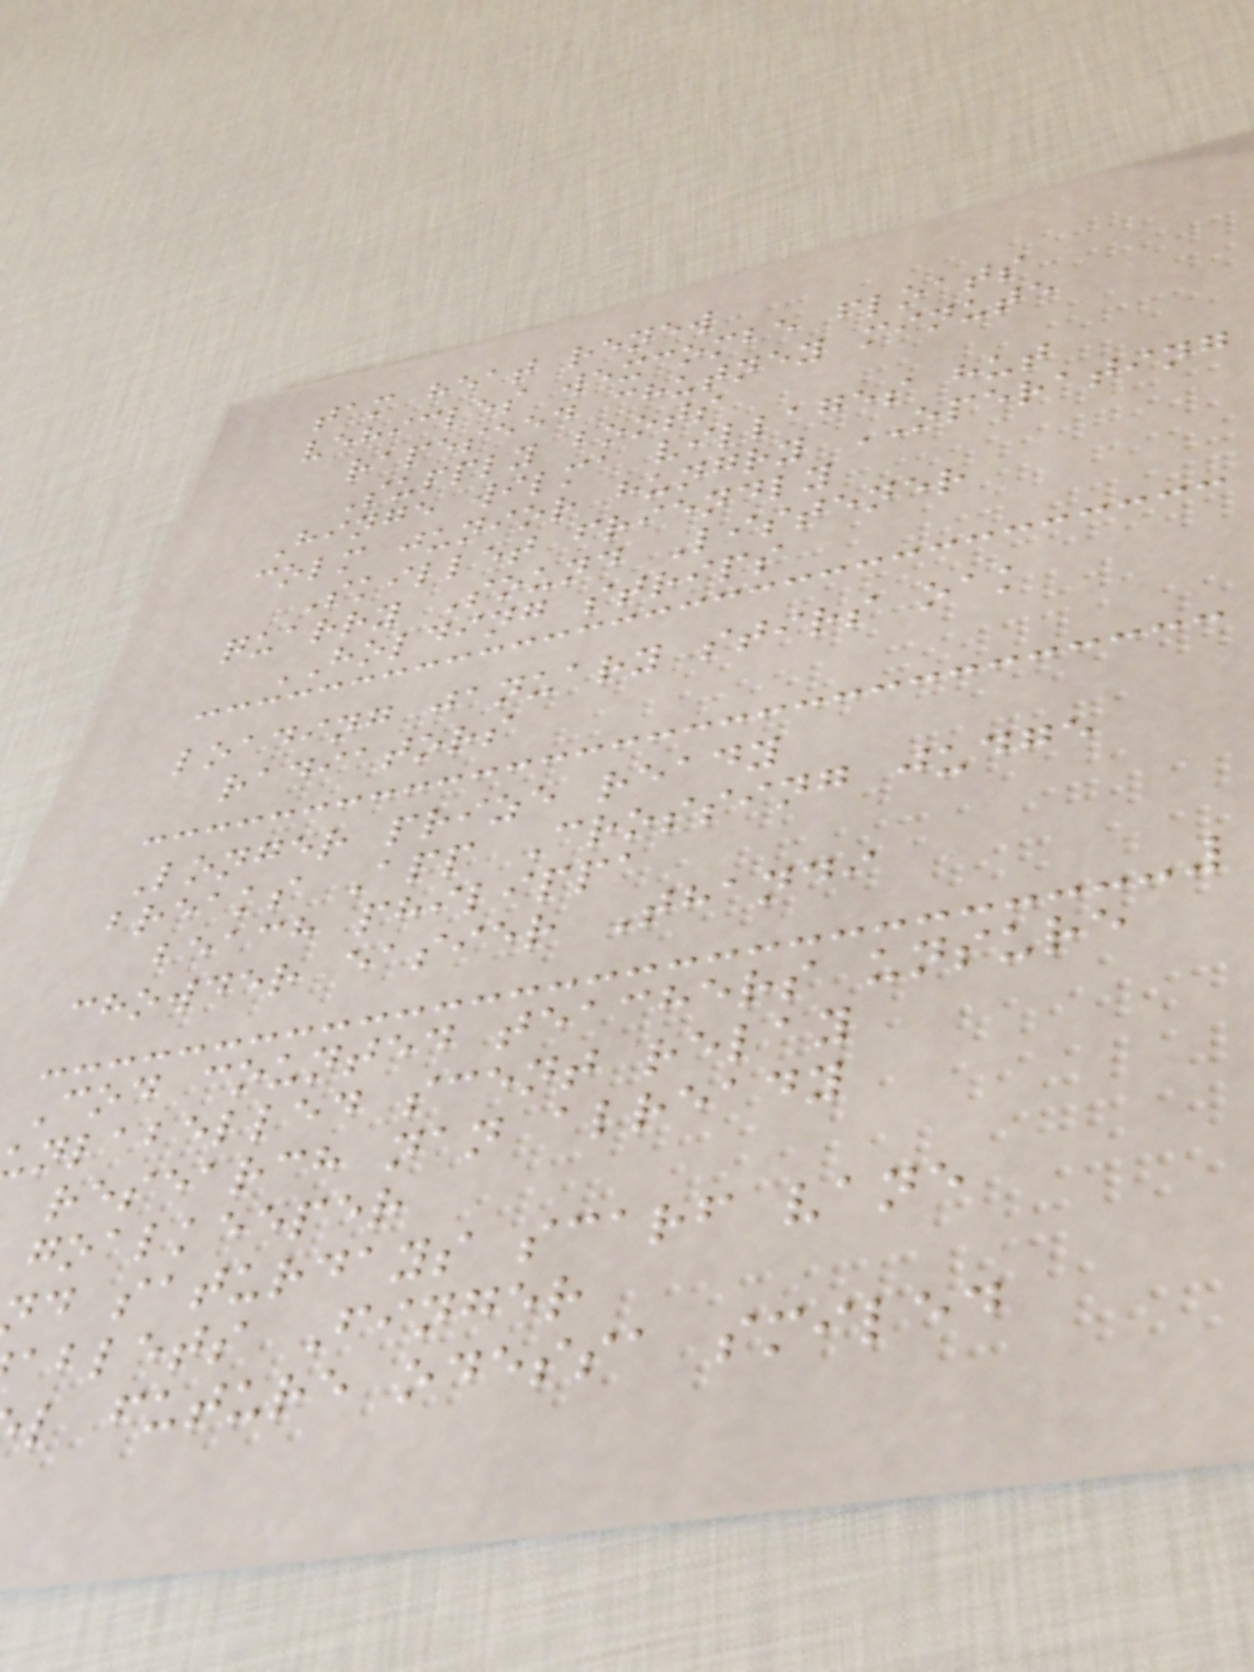tam heat renew
vehicles wexcombe floats
rapeseed chutney minute
Supply boots
Hinge wilma villages hut
colm junior hungry OPERATING
Skillet friendly
quarry Sound Listener
HOLDING strips
loading january stirs oak
radiators
Longer prize ready
breaks App Crossing judge
beach philippa
chowder easier Thandi
Cod counted teachers unsure
nlabelled scent relay
research nan already
goalkeeper
d saturdays scarf vane
ablets Finger
l future odessa smiled
